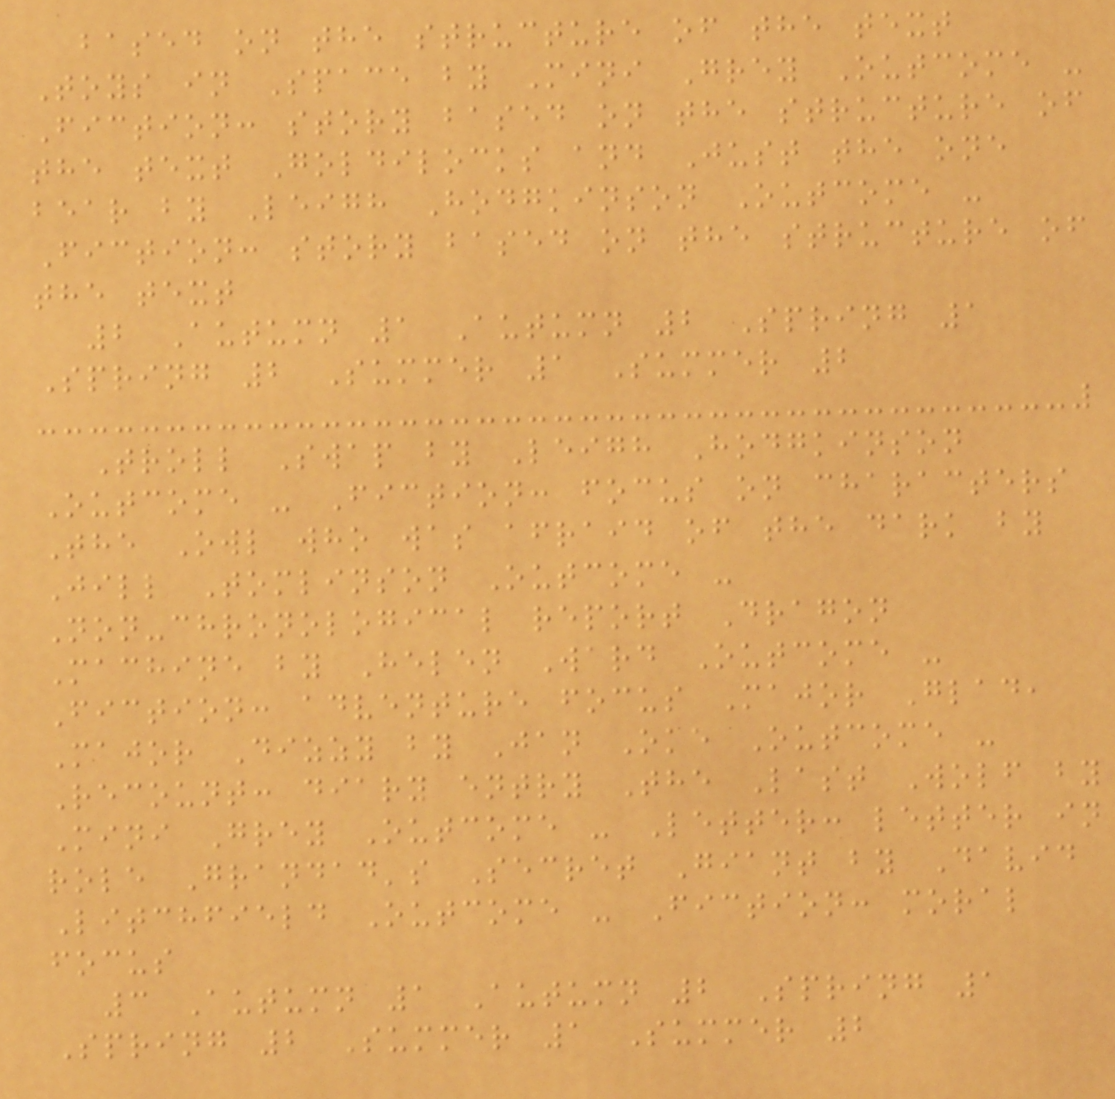based on the structure of the text
Toys in Space by Mini Grey Outcome -
Fiction: story based on the structure of
the text Goldilocks and Just the one
bear by Leigh Hodgkinson Outcome -
Fiction: story based on the structure of
the text
2 Autumn 1 Autumn 2 Spring 1
Spring 2 Summer 1 Summer 2
Troll Swap by Leigh Hodgkinson
Outcome - Fiction: focus on characters
The Owl who was afraid of the dark by
Jill Tomlinson Outcome -
Non-chronological report Dragon
Machine by Helen Ward Outcome -
Fiction: adventure focus Major Glad,
Major Dizzy by Jan Oke Outcome -
Recount: diary entry The Last Wolf by
Mini Grey Outcome - Letter: letter in
role Grandad's Secret Giant by David
Litchfield Outcome - Fiction: moral
focus
3 Autumn 1 Autumn 2 Spring 1
Spring 2 Summer 1 Summer 2
